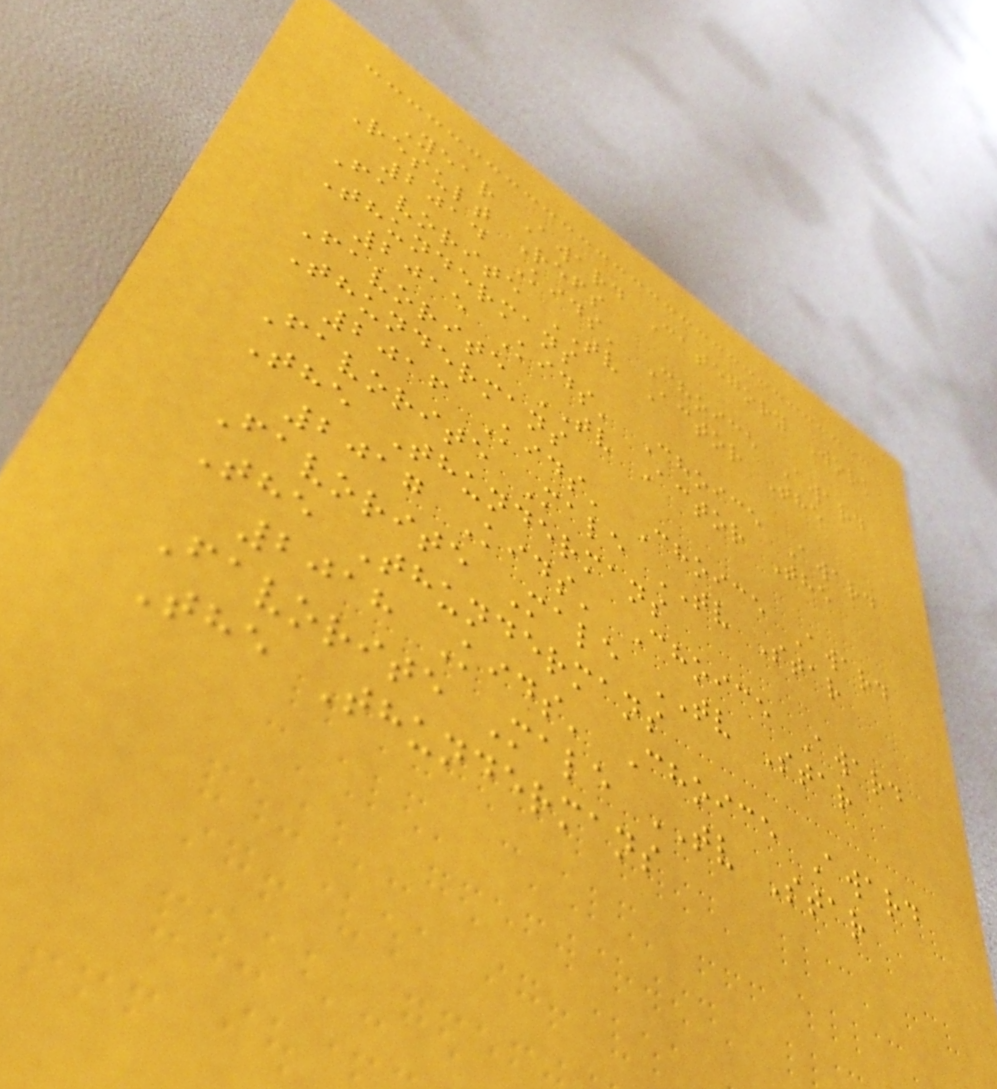Year Award Category Work
Result Refs
2014 Kids' Choice Award
Favorite TV Actor The
Thundermans
2015 Kids' Choice Award
Favorite TV Actor The
Thundermans
2016 Kids' Choice Award
Favorite Male TV Star
The Thundermans
2017 Kids' Choice Award
Favorite Male TV Star
The Thundermans
2018 Kids' Choice Award
Favorite Male TV Star
The Thundermans
